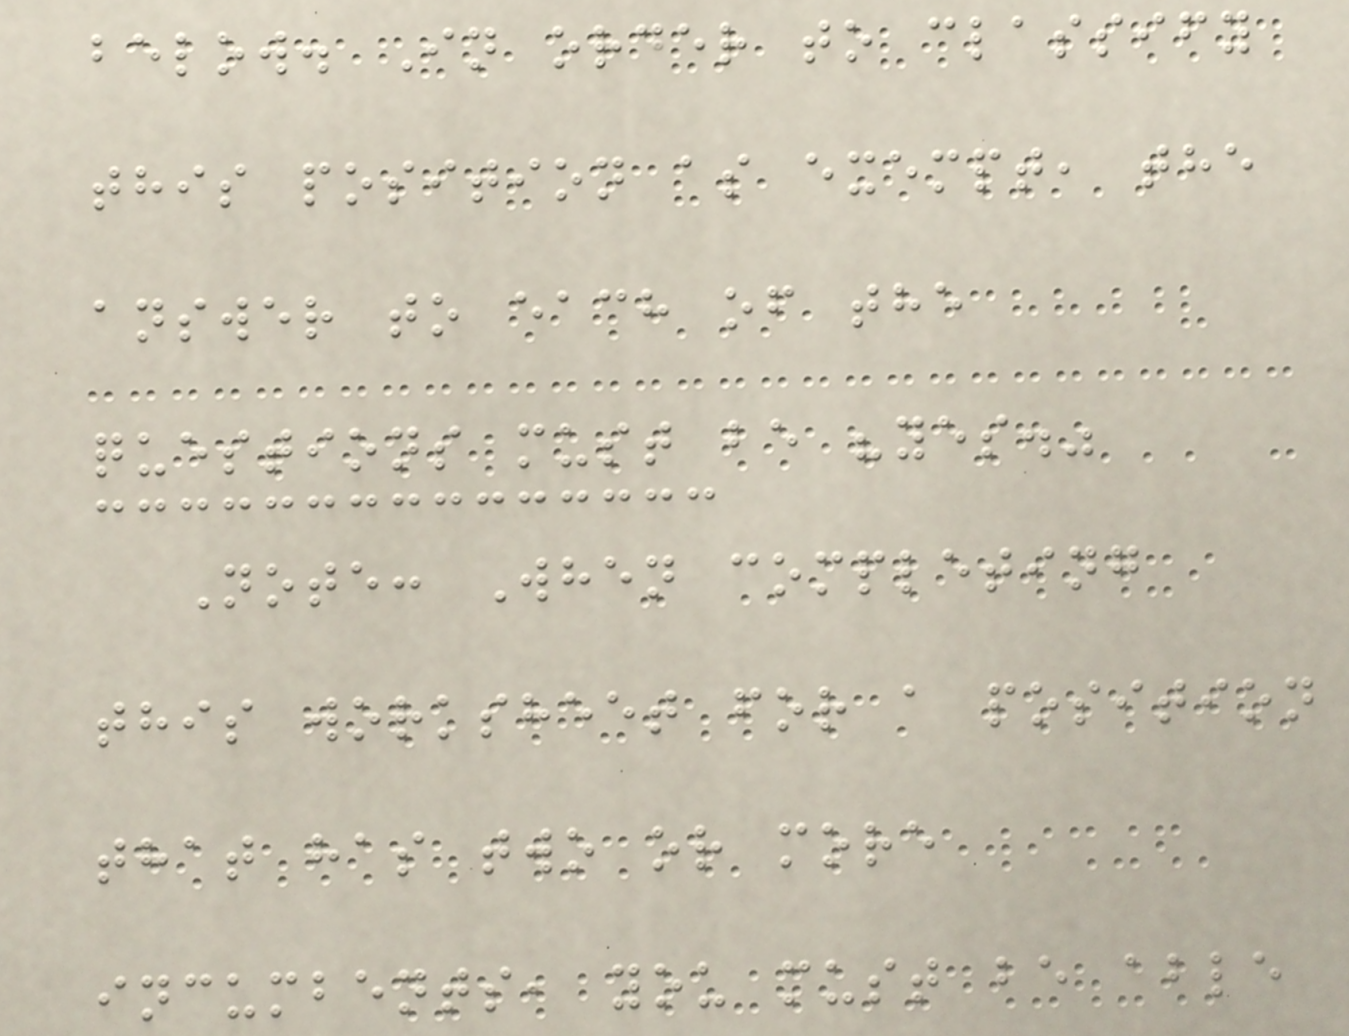below. In order to classify
this position as exempt, the
answer to each of the
questions must be "yes."
Note: When completing
this worksheet for a position
that has two or more
incumbents, you must be able
